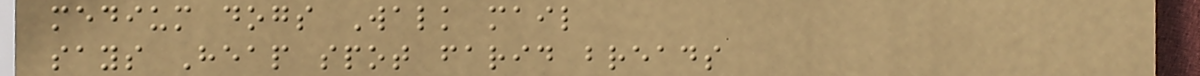medium dogs Walk mail
says Heap spot farid breads
